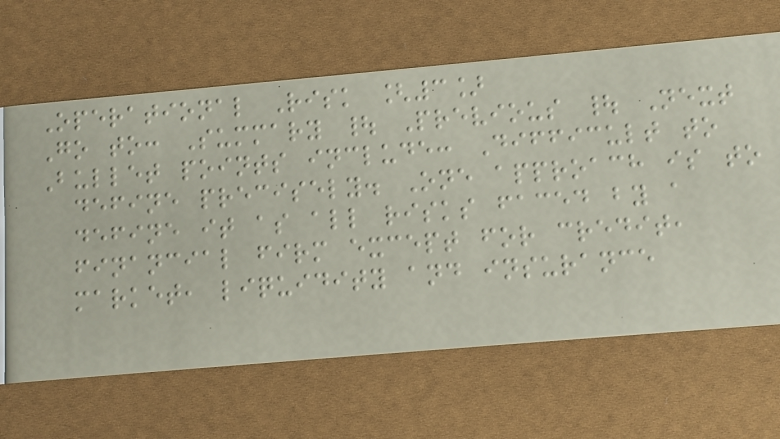Operational Risk [3]
Go to: Summary | Previous | Next
Bullet points include: Difficult to
define precisely. One approach is to
define it as all risks faced by a
financial firm except for credit,
market, liquidity and insurance
